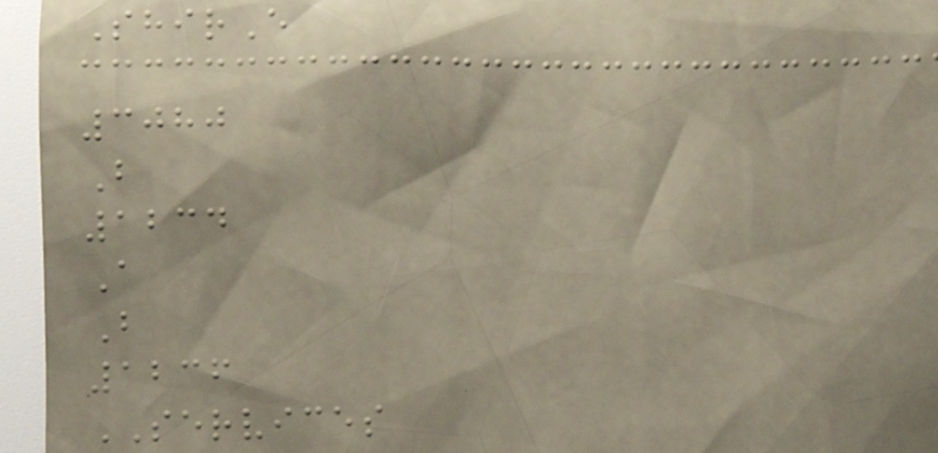ShirE
3080
B
1234
A
B
1236
SERVICES
